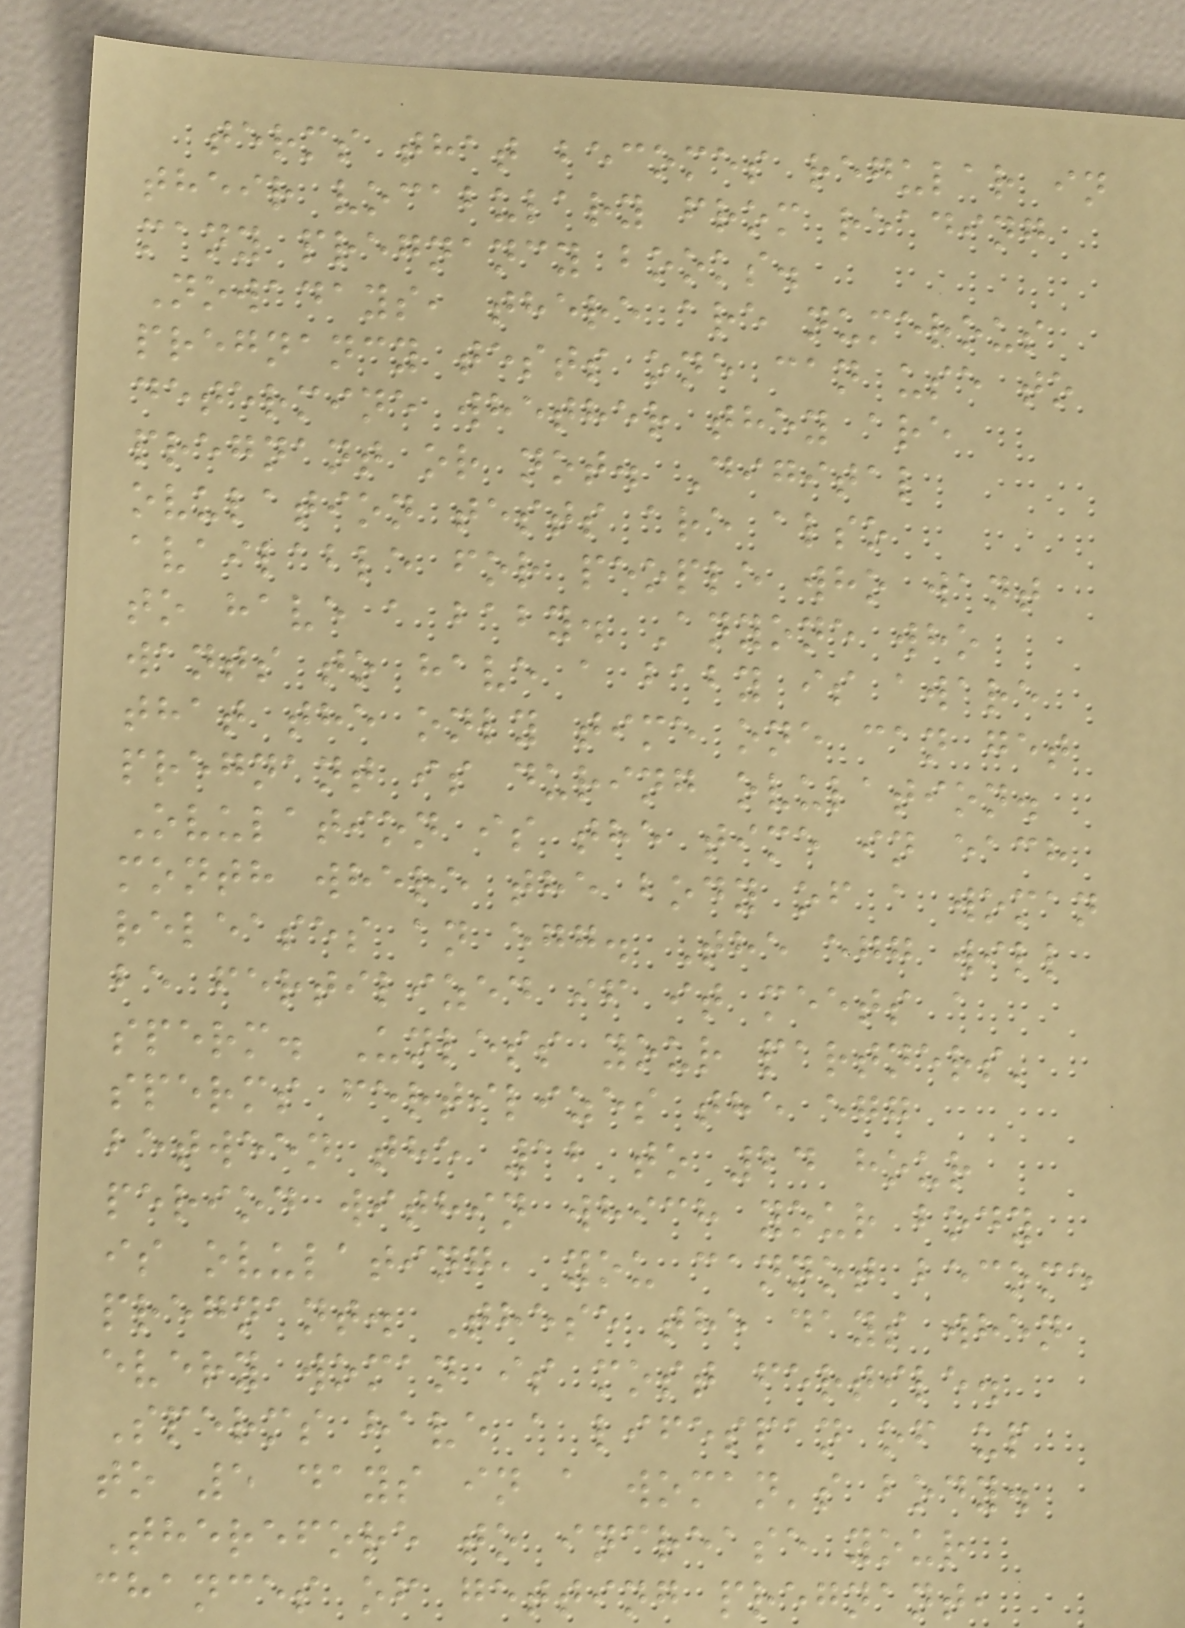terms that becomes regular in
their vocabulary from reading
many pregnancy books.
Nowadays, there are numerous
pregnancy tests one can use to
determine whether they are
pregnant or not. Digital
ovulation tests are also
available for people who want
to have a baby. Anyone who
wants to have a baby is aware
that the only time one can get
pregnant is during ovulation.
Ovulation is the time in each
month where the body of a woman
releases an egg. The egg will
be fertilized if it meets a
sperm. Unless your partners'
sperms fertilizes the egg
between the 12 to 24 hour
period within which your body
is ovulating, you cannot become
pregnant. These the days when
every woman is most fertile.
Sperms have a lifespan of up
to 5 days in a woman's body.
Therefore to increase your
chances of getting pregnant,
